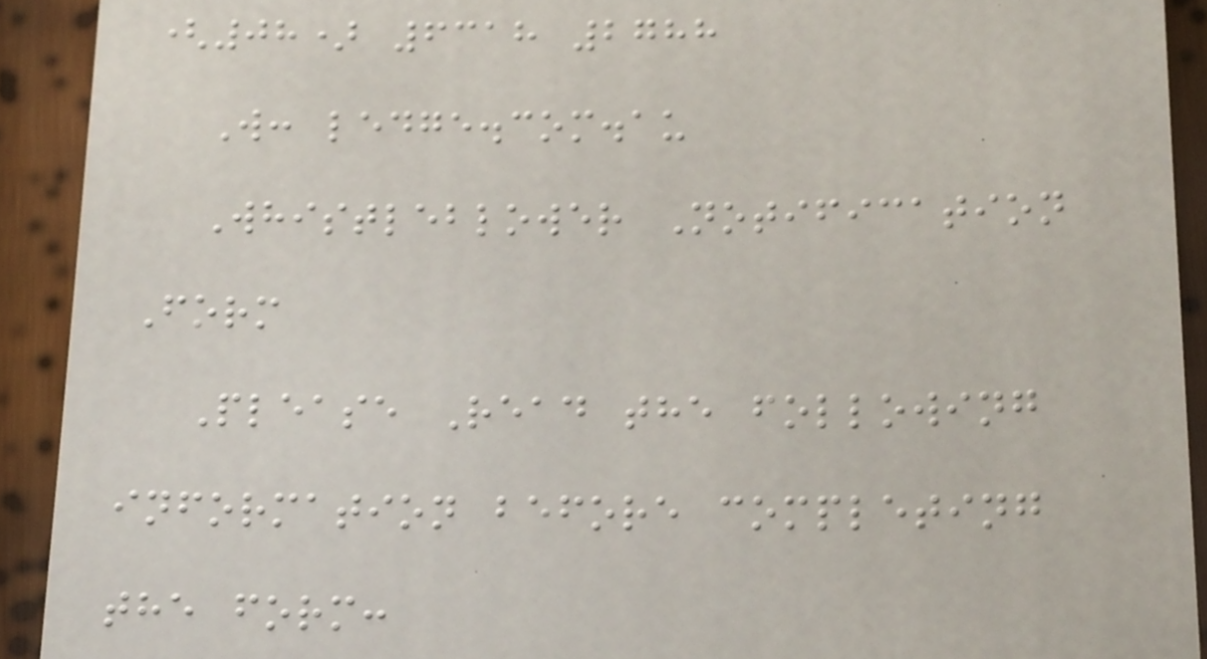(08) 6318 2788
W: ledge.com.au
Whistleblower Notification
Form
Please Read the following
information before completing
the form:
